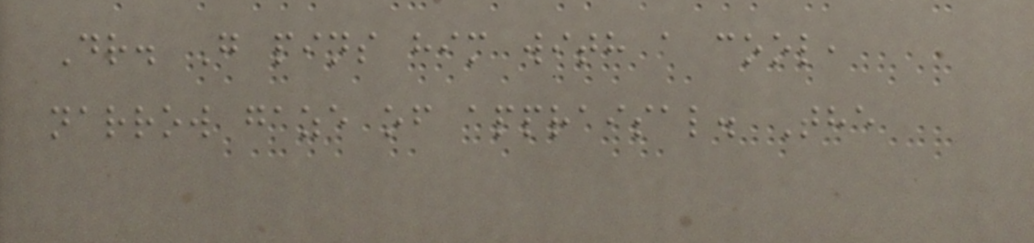Dr. G pins him with a cool,
narrow gaze of appraisal. The
